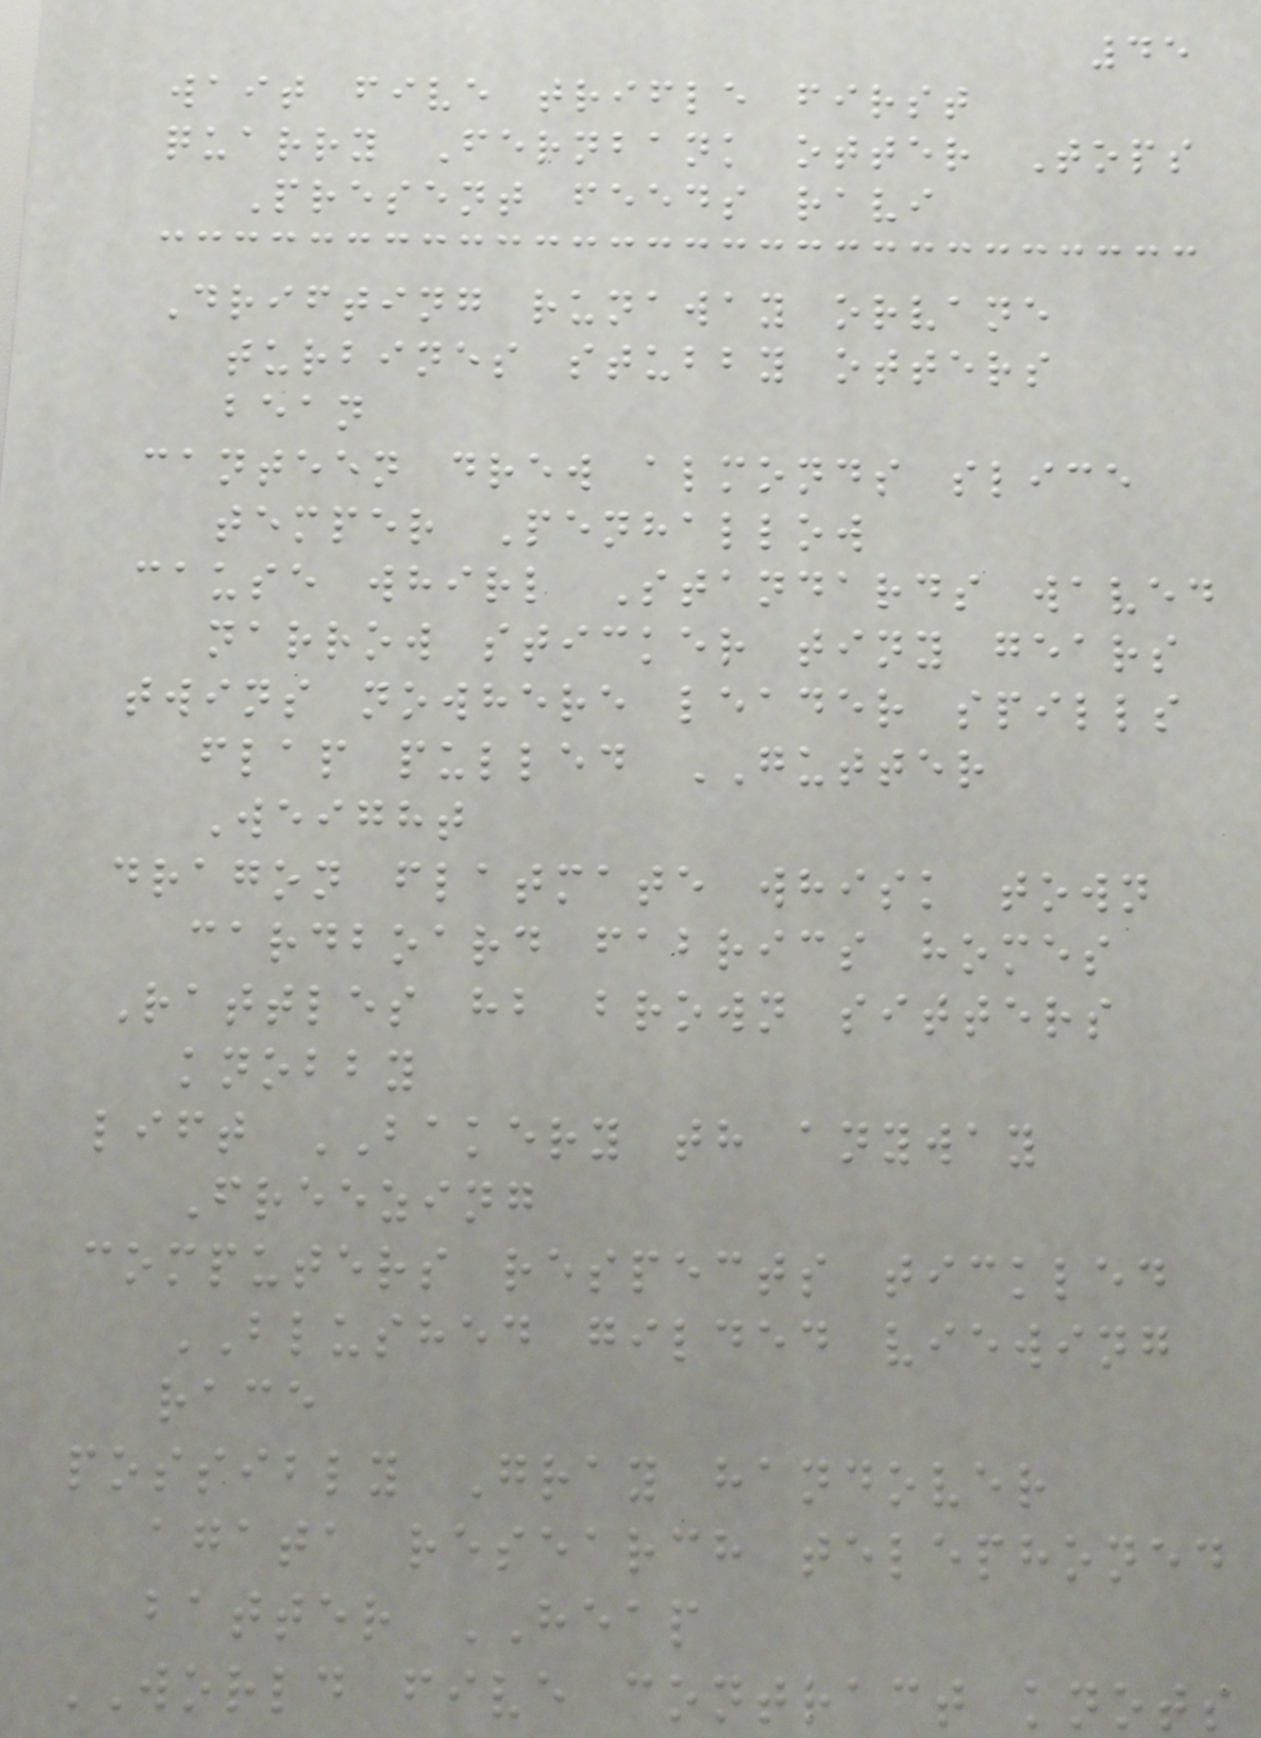45
wait five trifle first
quarry Fernbank otter Tops
Present feeds ravi
Drifting runaway orvane
turbines stubby otters
bean
canteen drew almonds slice
temper Penhallow
cause whirl Standards waved
narrow sticker tiny gears
twins nowhere leader spills
flap pulled GUTTER
Weight
dragon flatmate whisk town
cardboard fabrics homes
Rattles hb brown sitters
knobby
lift BAKERY th anyway
Freezing
computers respects tickled
BLUSHED gilded viewing
race
possibly Gray handover
agata research telephoned
batter HEAP
WORLD five contract knots
